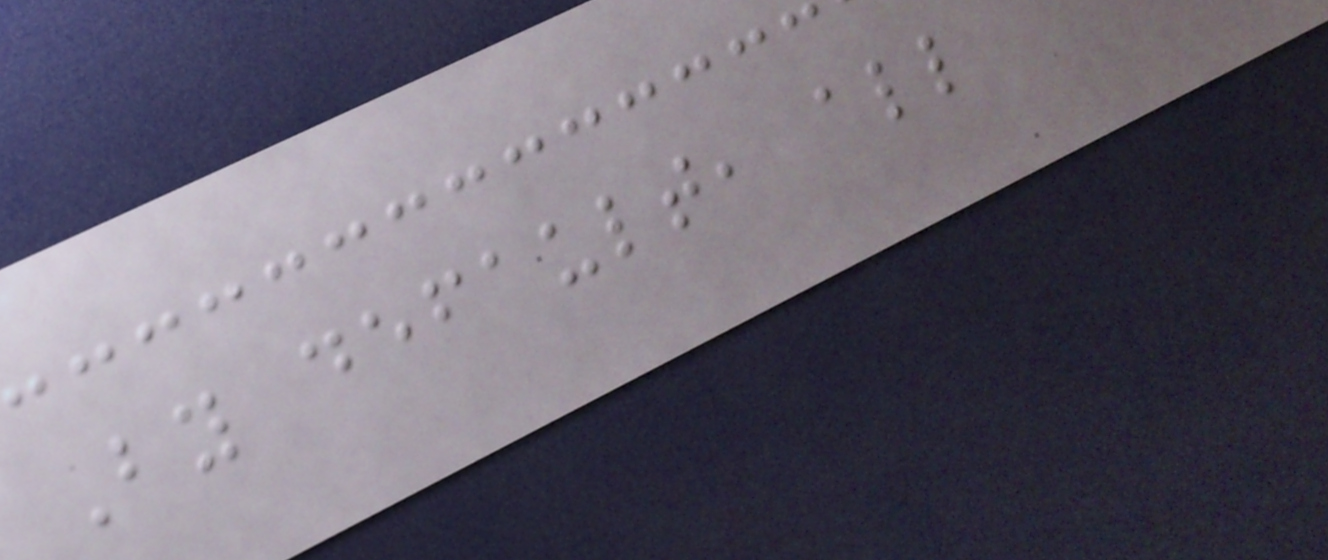By default, all
